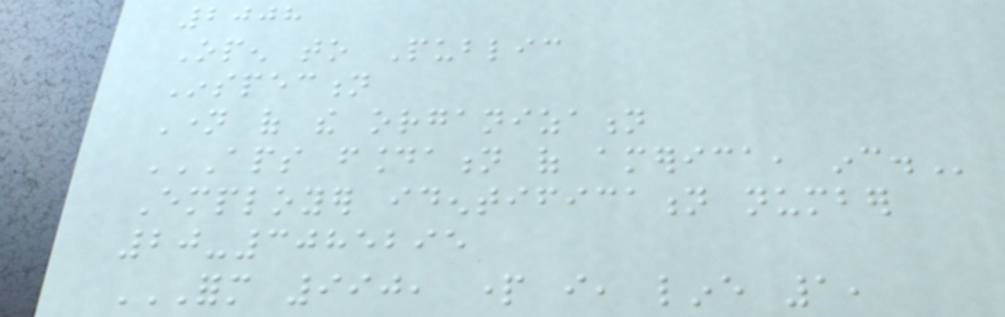2008
Open to Public
Inspection
Name of the organization
APS FOUNDATION OF AMERICA, INC.
Employer identification number
20-3085295
FORM 990, PART I, LINE 1,
